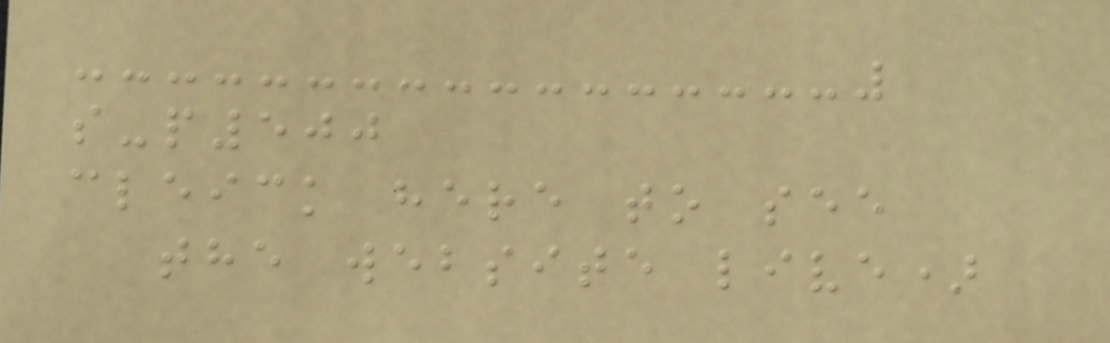s-p500
cleick here to see
the website live)
